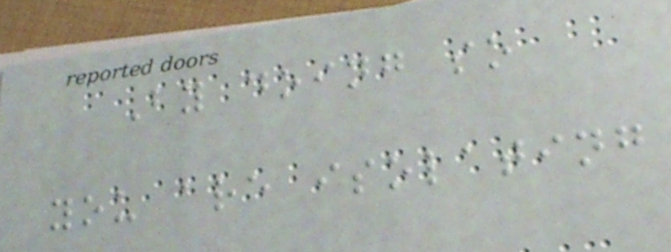By doing so
you are isolating
